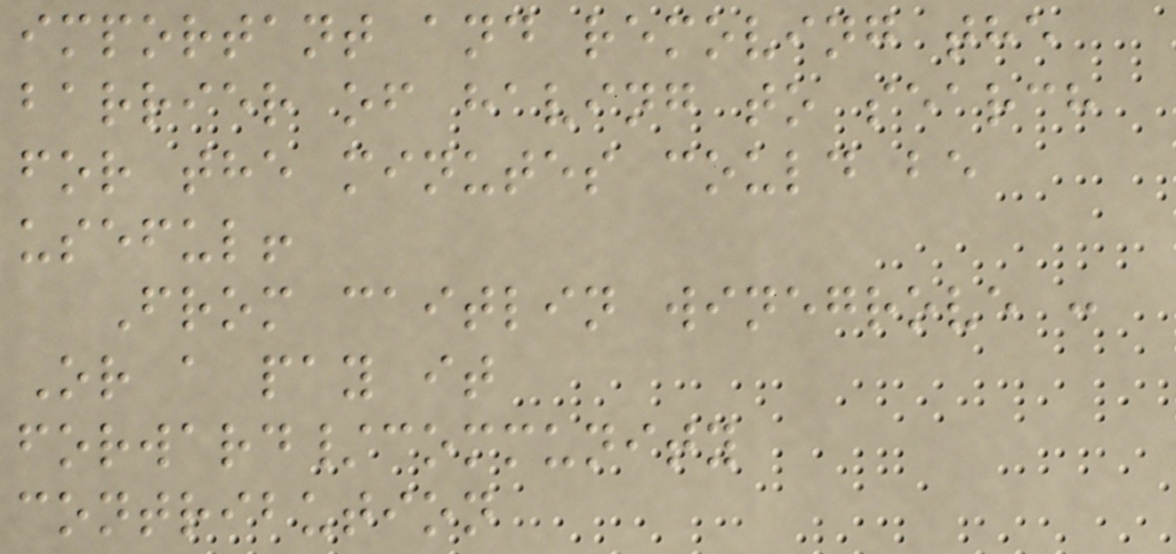important and removing the
barrier of having to search
for the minutes could be
useful!
From caitlin winegrove :
Or a pay it
forward/community
contribution
